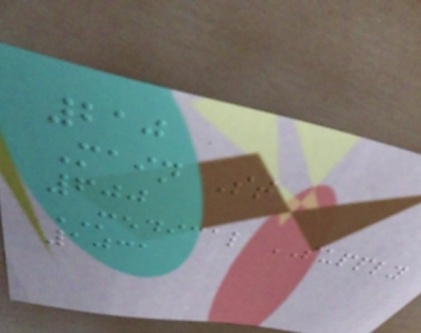210
Main St
600
MEDICAL SUPPLY
1031
